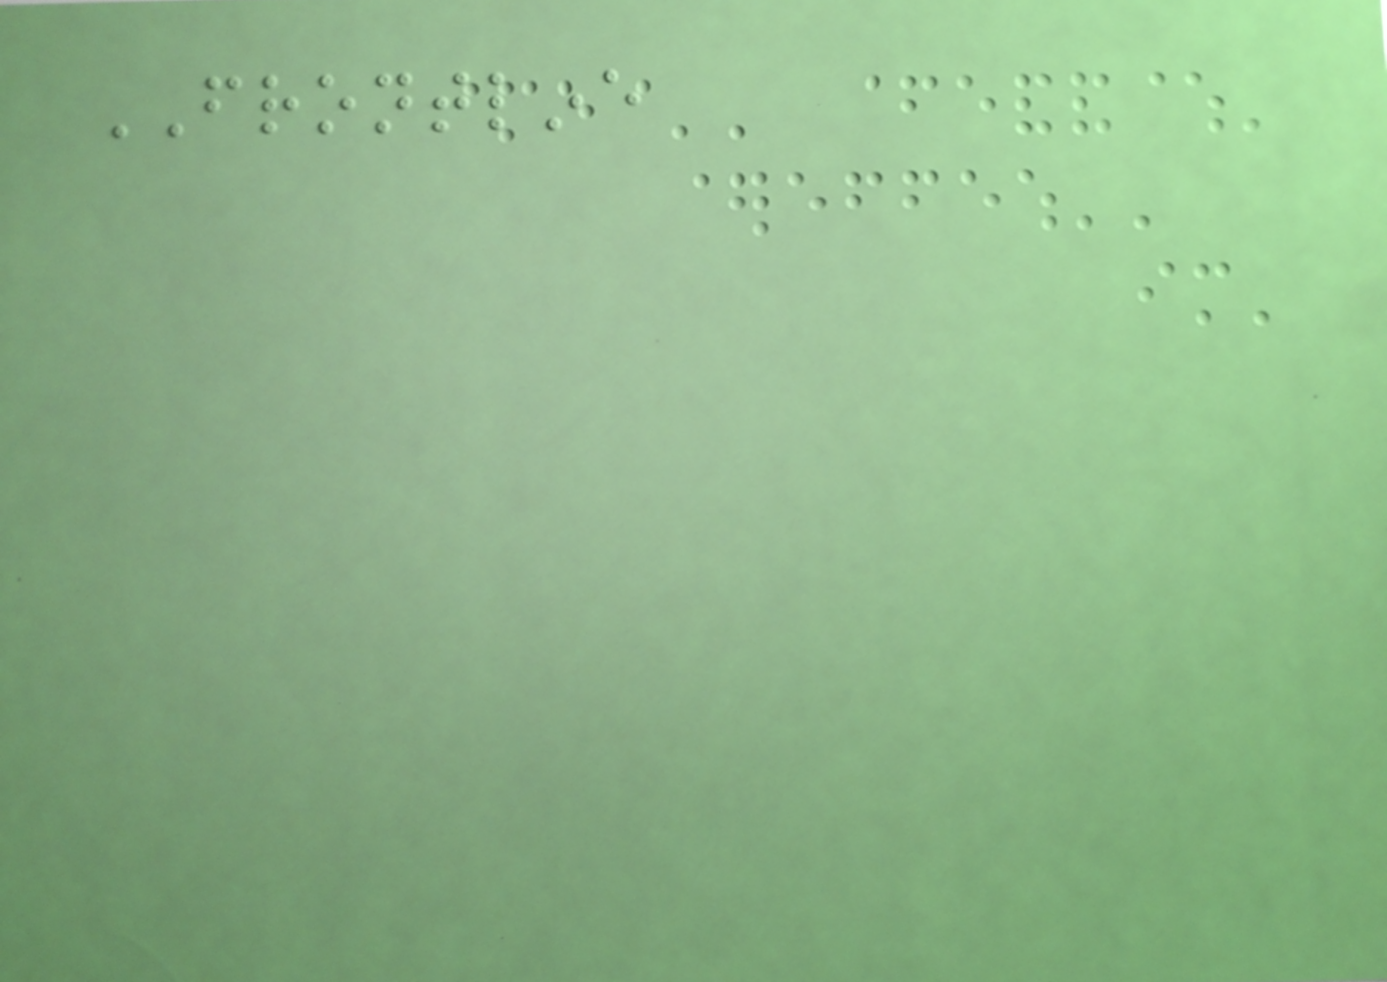FRONTLINE
